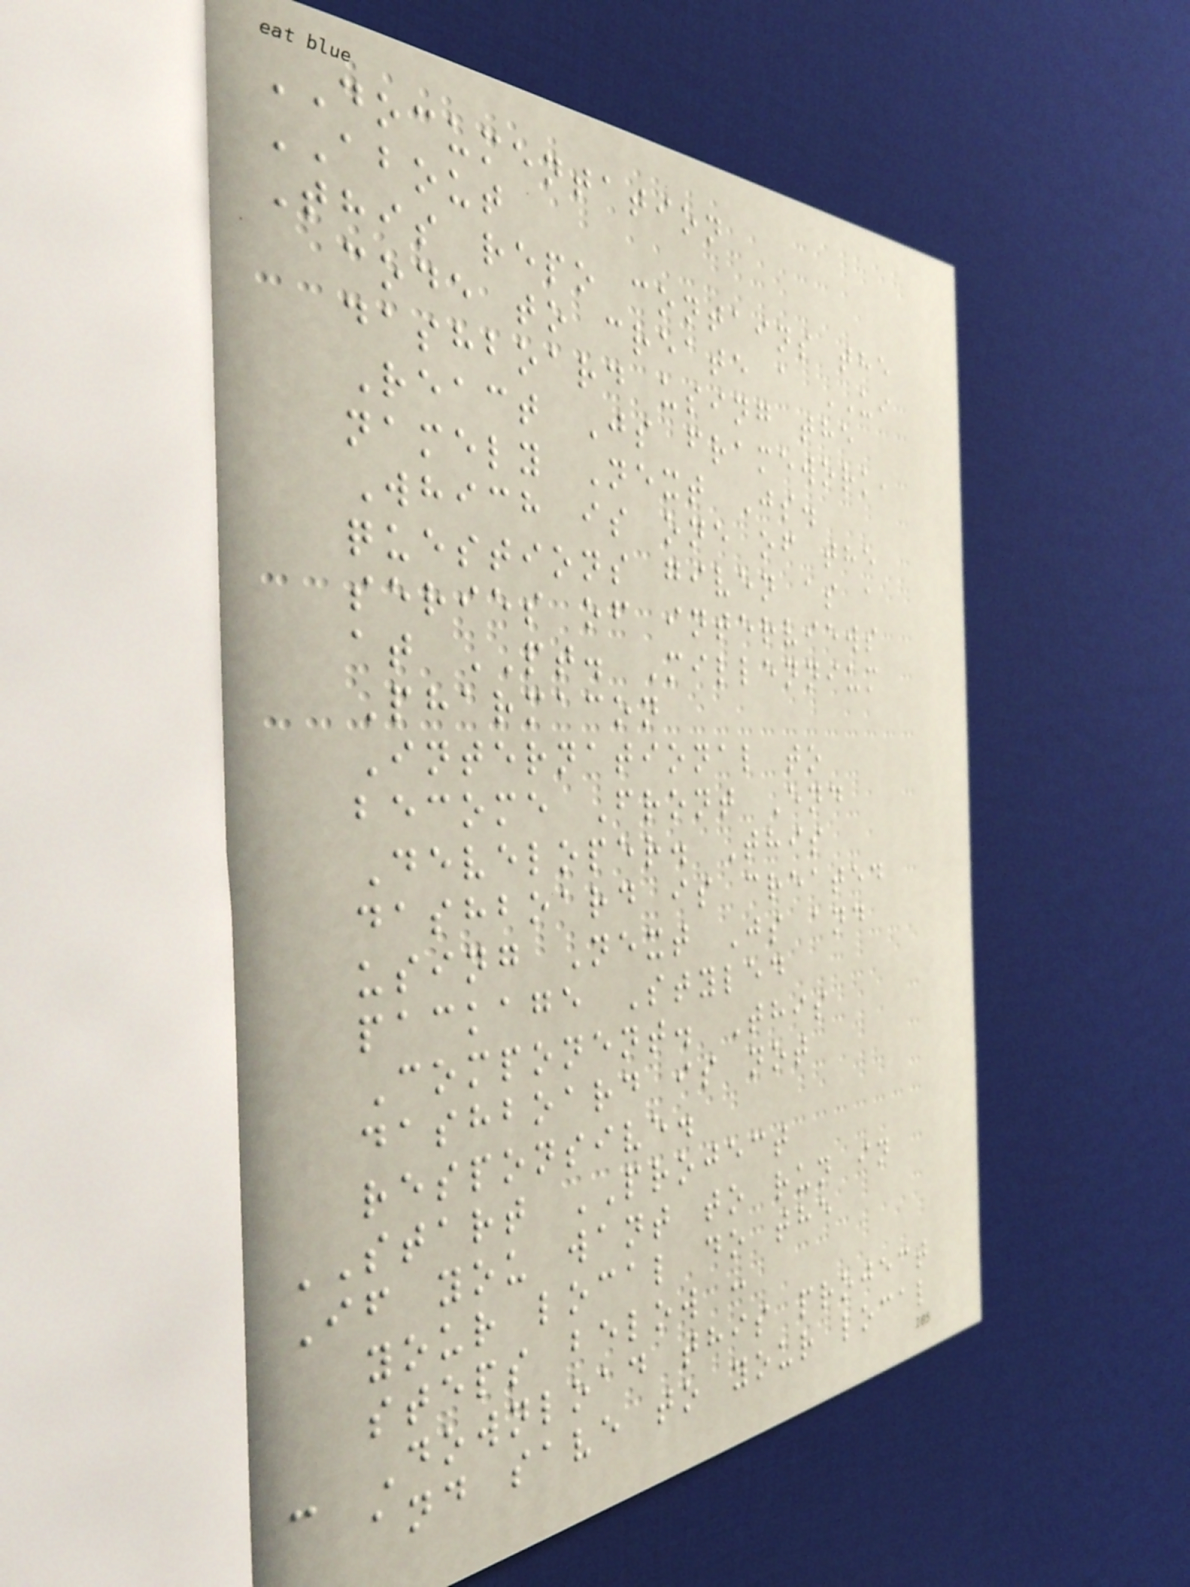DOCUMENTATION
ABOUT
This repo contains the
code to create a UI
dashboard using the
React Js framework,
namely Next Js.
Which is one of the
questions given as a
series of interviews
at PT. Millennium
Pharmacon
International to
become Front End
Developer. This
dashboard is created
using Next Js and
package Styled
Component. This
dashboard is not
responsive.
START PROJECT
If you want to run in
your local do the
steps below :
- Download this project
and save to your local
